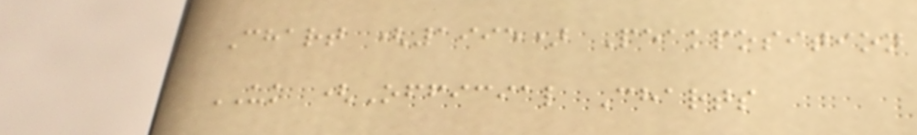Chart (1995) Peakposition
UK (Official Charts
